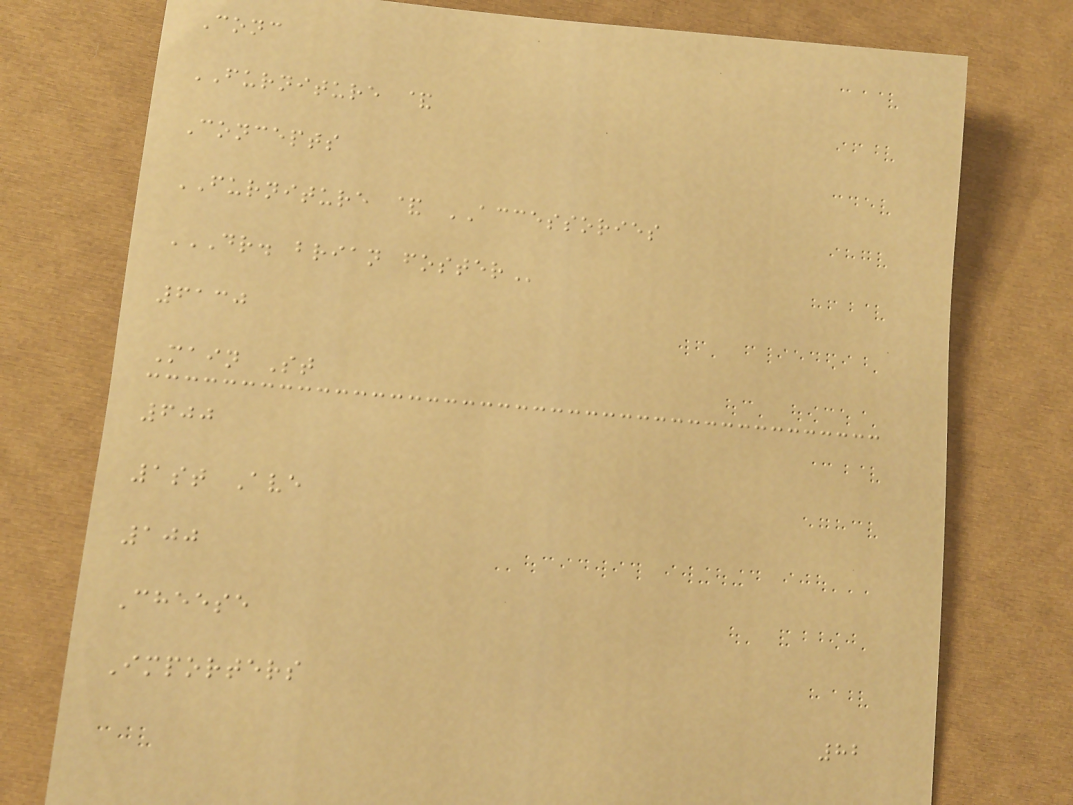Conc
FURNITURE &
Concepts
FURNITURE & ACCESSORIES
DR. BRIAN FOSTER
6130
Main St
600
1st Ave
100
Cheese
Importers
82
